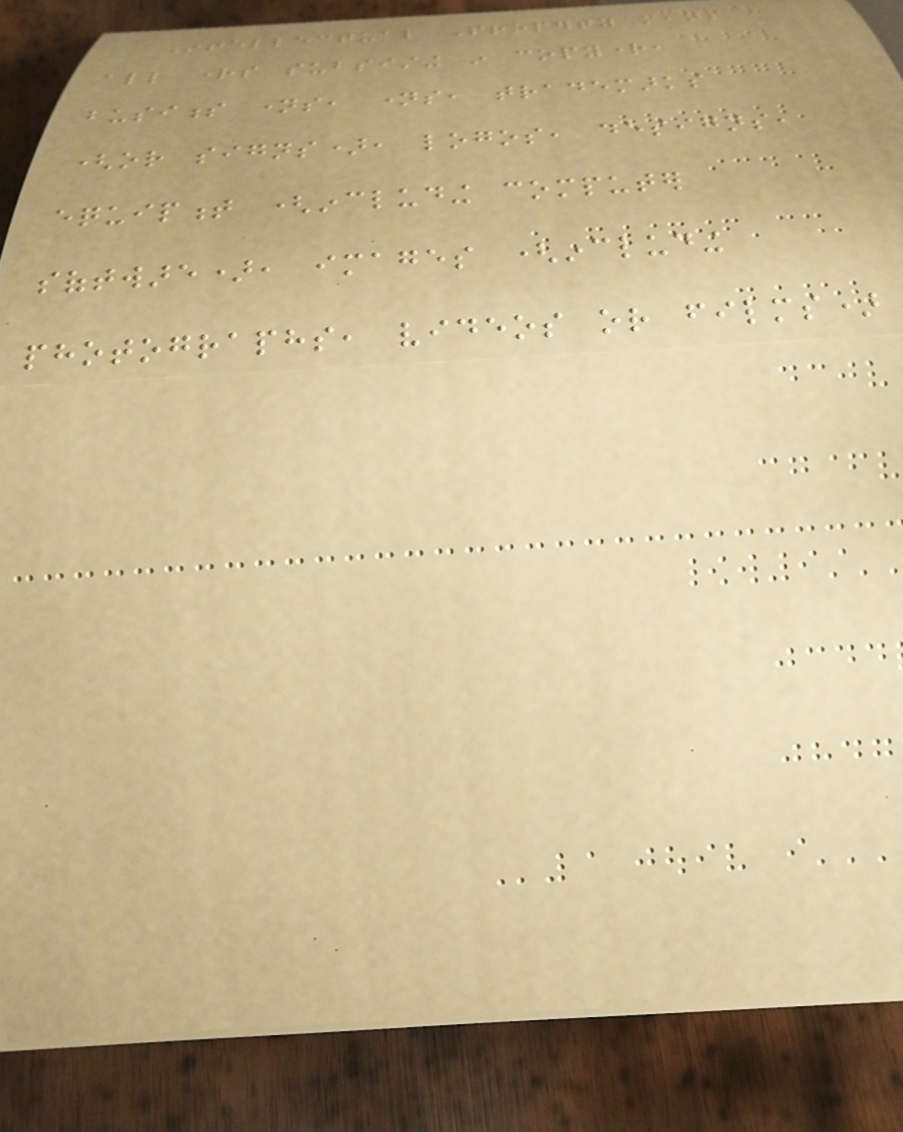Intellectual Property means
all rights subsisting in copyright,
business names, names, trademarks
(or signs), logos, designs,
equipment (including computer
software), images (including
photographs, videos or films)
